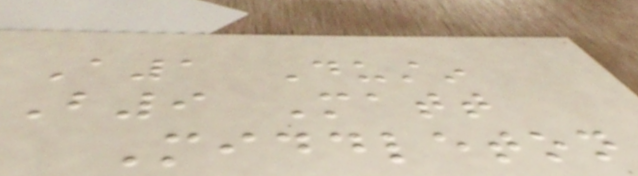A1 Dustin
B9 Matt
Middleton
